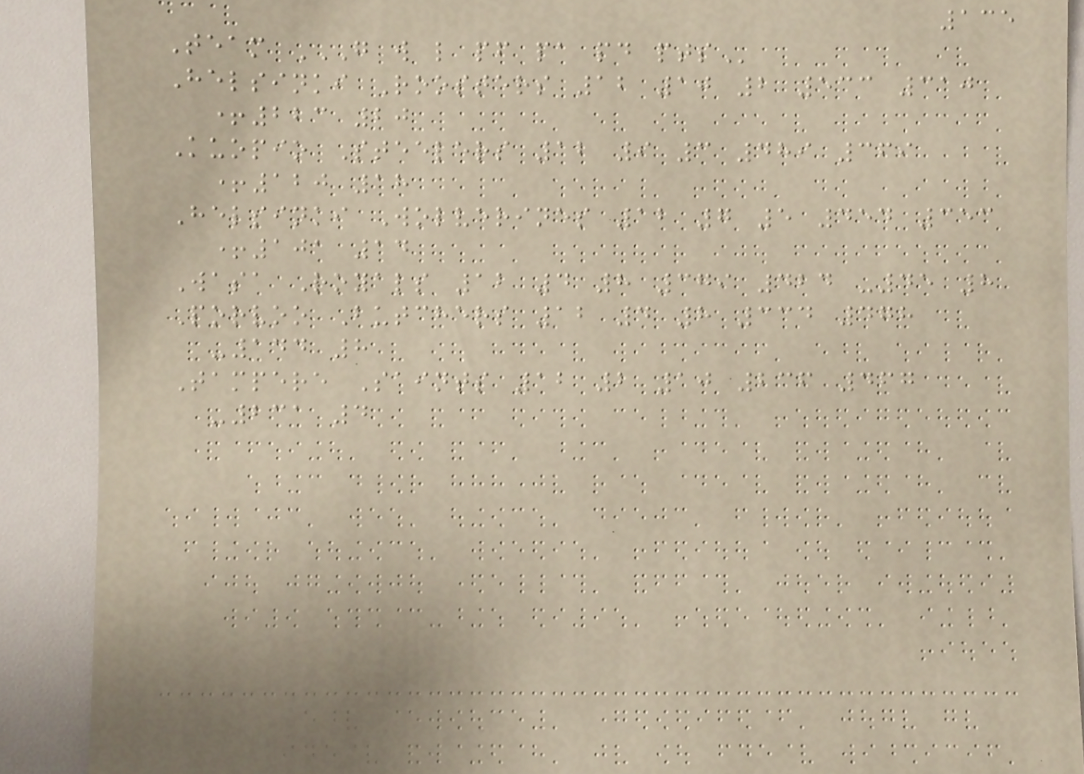135
Team G W L PF PA PD PTS
Helsinki Roosters 12 10 2 533 310
+223 20
Kuopio Steelers 12 9 3 489 369
+120 18
Helsinki Wolverines 12 7 5 454 353
+101 14
Wasa Royals 12 4 8 379 424 -45 8
Porvoo Butchers 12 4 8 334 478
-144 8
Tampere Saints 12 2 10 236 467
-231 4
